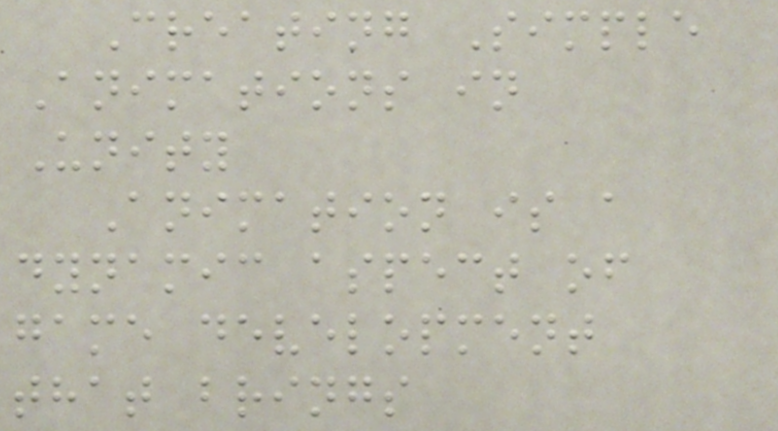Creating Simple
Animations in
Unity
Animation is a
dynamic aspect of
game development
that brings
